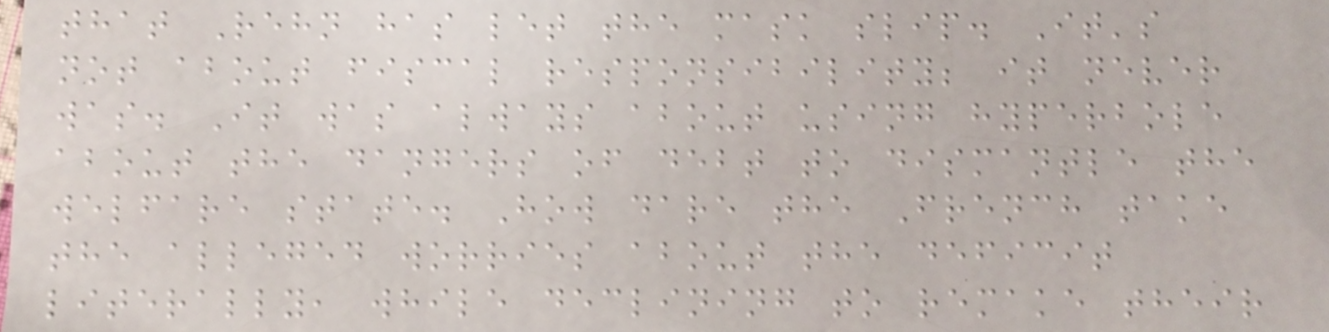that Rehn has let the mask slip. It's
not about fiscal responsibility; it never
was. It was always about using hyperbole
about the dangers of debt to dismantle the
welfare state. How dare the French take
the alleged worries about the deficit
literally, while declining to remake their
